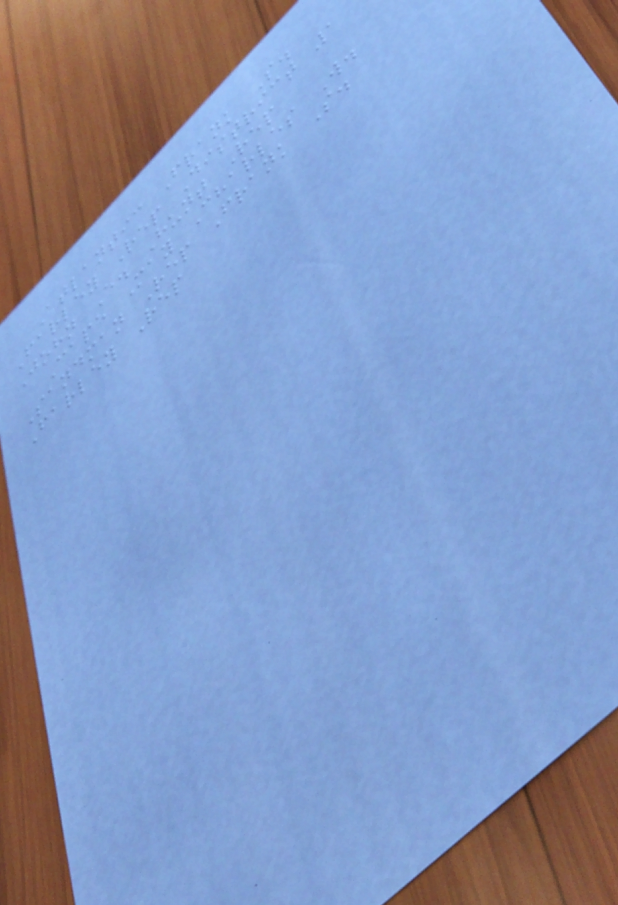Atlantic Frank S.
Farley Rep District 1
John E. Hunt Rep
Cape May Charles W.
Sandman Rep Frank S.
Farley Rep
